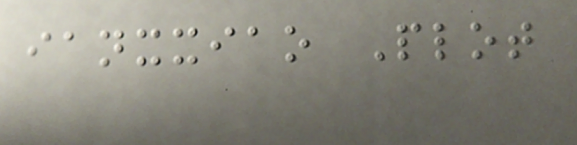ianxxiao Plot
